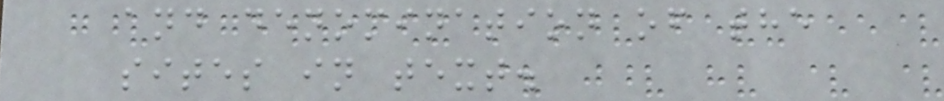and denomination of the
sites in text.
